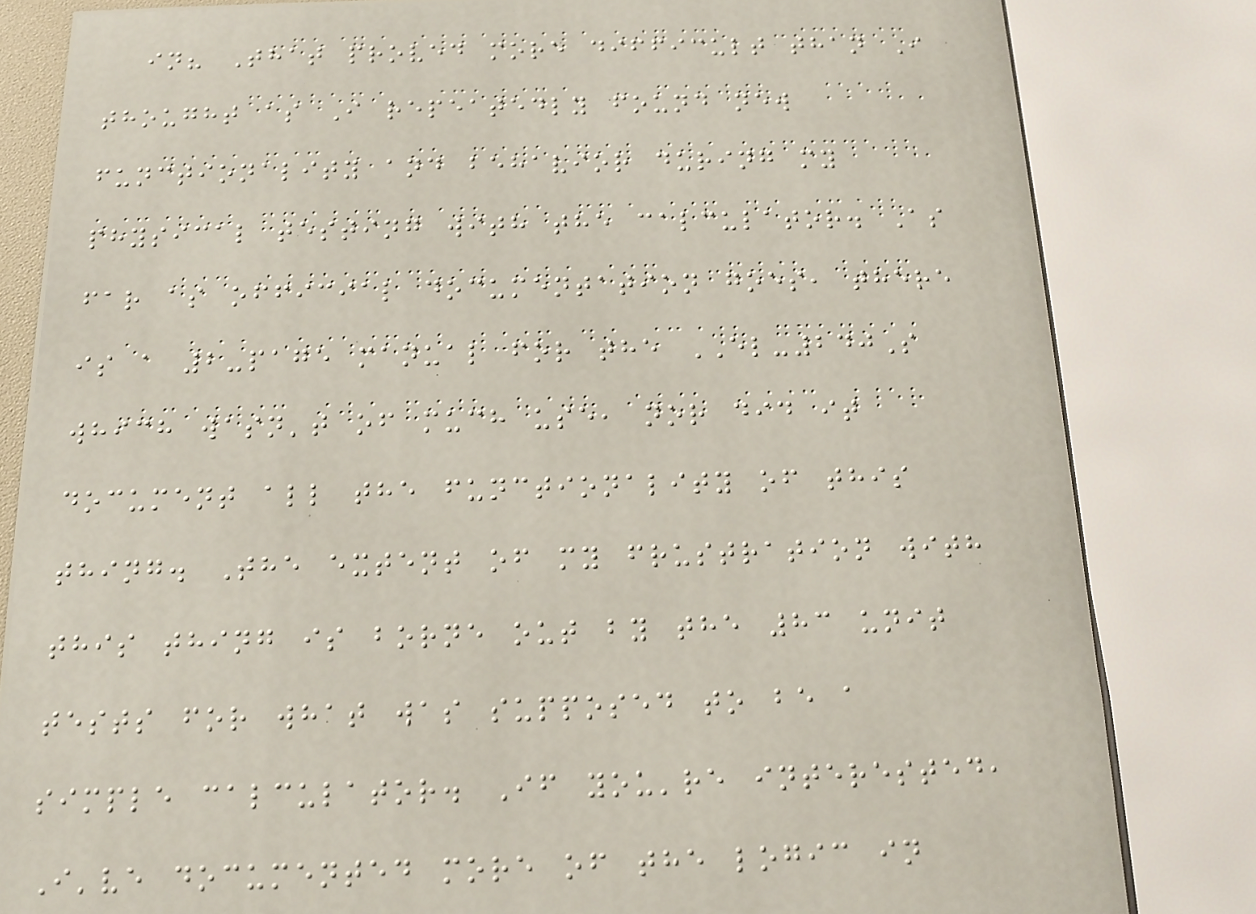in? That proved more difficult than I
thought as I repeatedly found new
functionality and behavior during my
physical testing with the calculator. As
far as official documentation goes, there
is a 2-page manual for the EL-240S
which wasn't of much use, nor did it
document all the functionality of this
thing. The extent of my frustration with
this thing is borne out by the 83 unit
tests for what was supposed to be a
simple calculator. If you're interested,
I've documented more of the logic in
